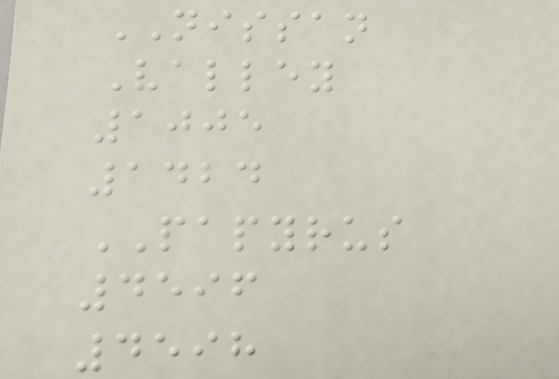NISSAN
Valley
1005
1424
PAPYRUS
4596
4598
